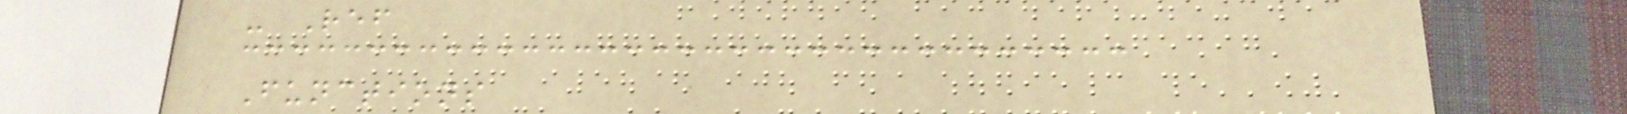- Ref
Functions
